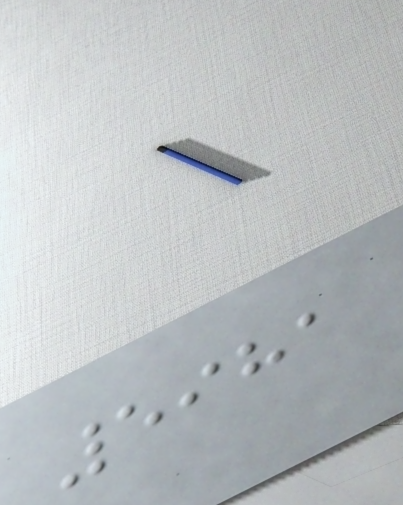5981
